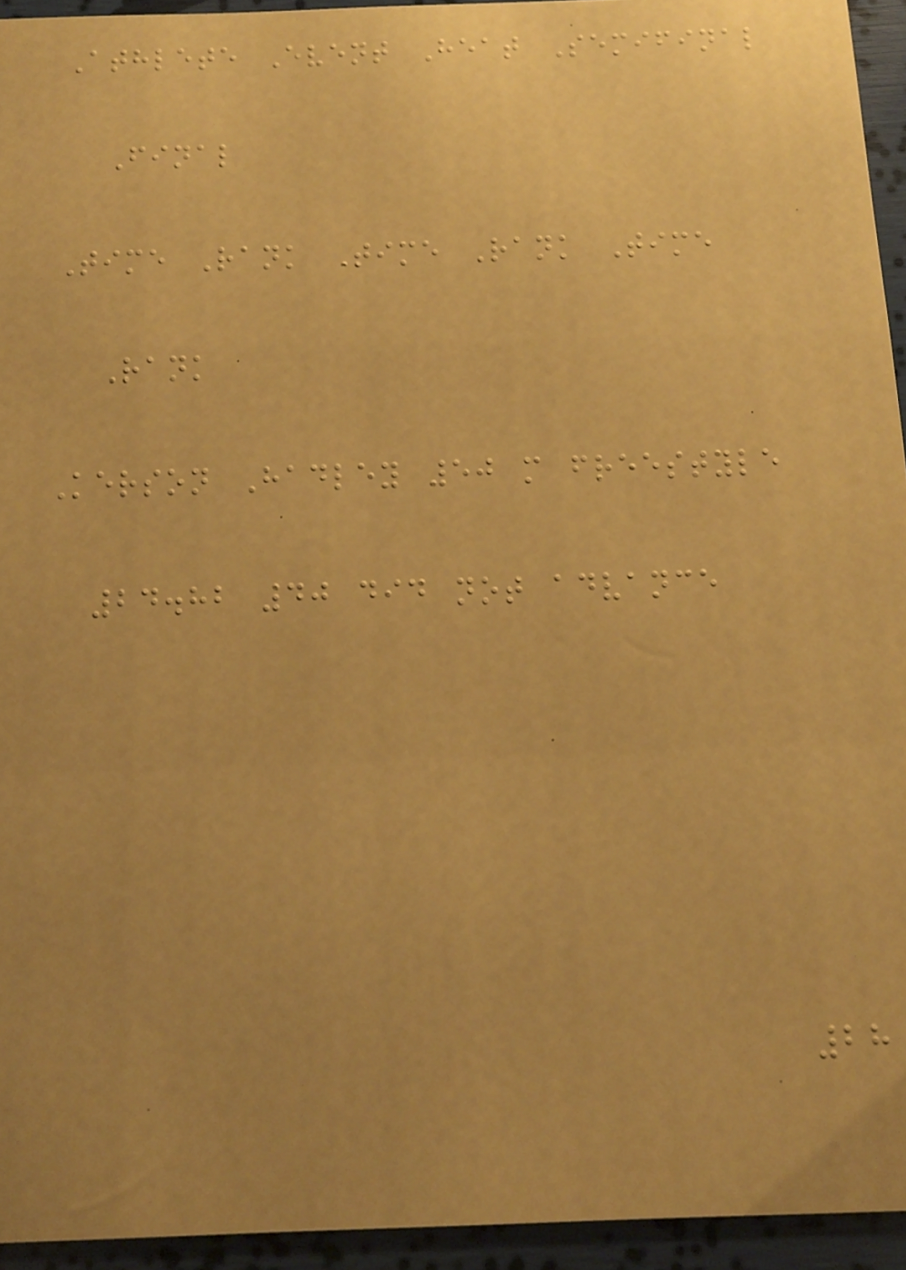Athlete Event Heat Semifinal
Final
Time Rank Time Rank Time
Rank
Kerson Hadley 50 m freestyle
24.82 40 did not advance
28
